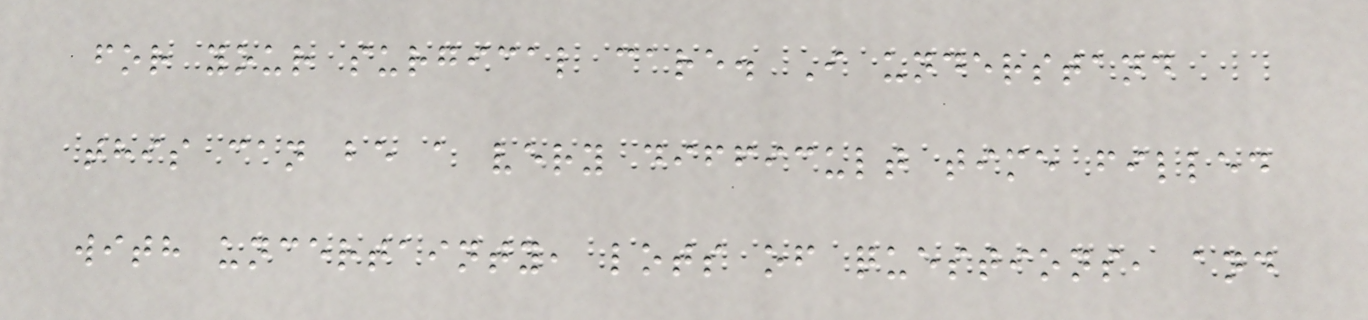for your surgical care. I understand
this can be a very difficult time filled
with uncertainty, lots of questions, and
